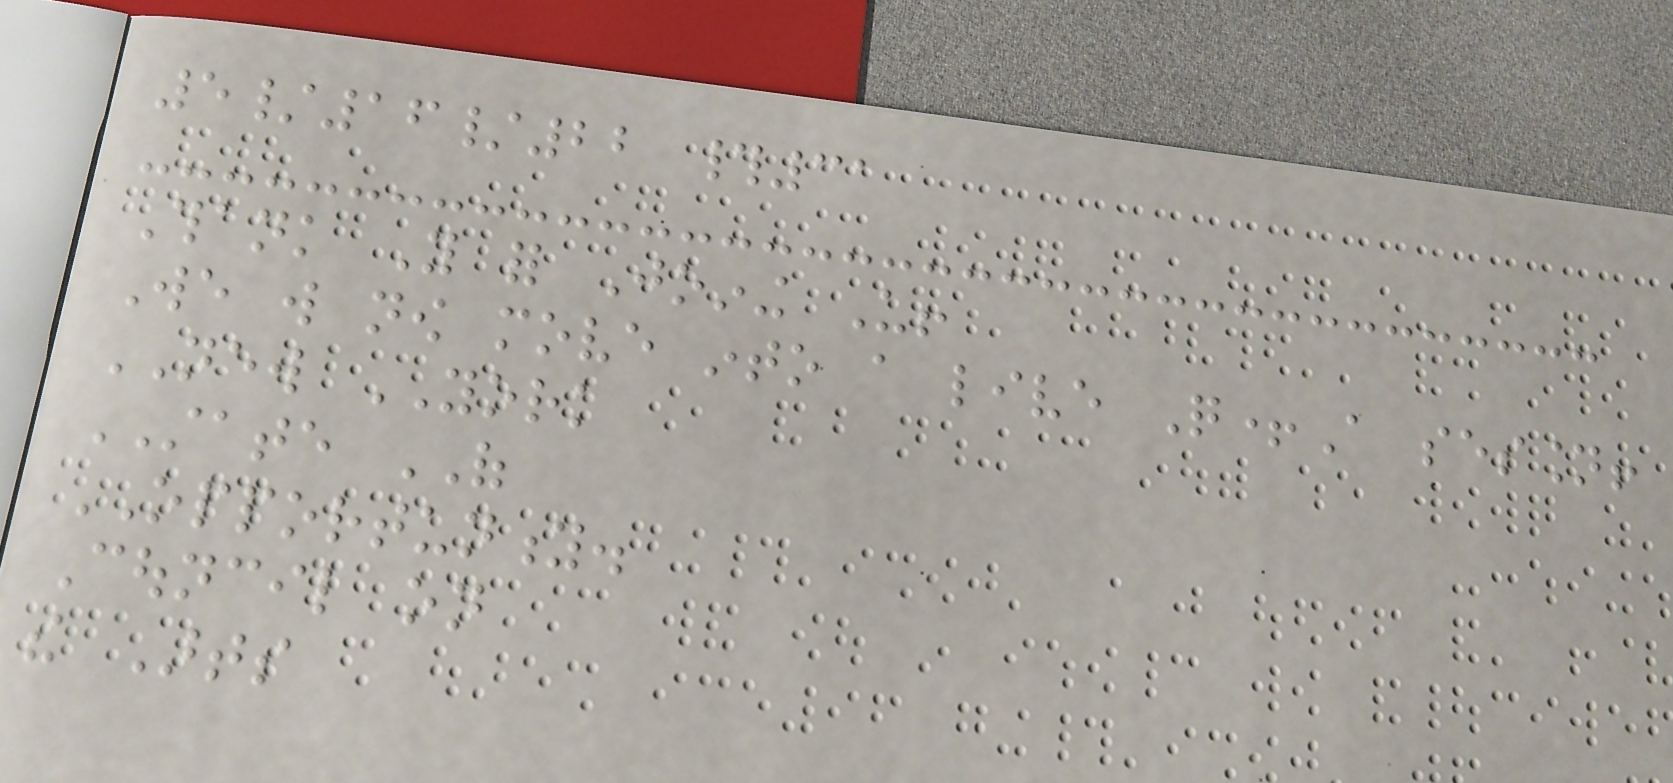5/16/22 #31
Thank You for Joining Us!
We will now move into a live Q+A session!
NEW YORK
STATE OF
OPPORTUNITY.
Council on
the Arts
